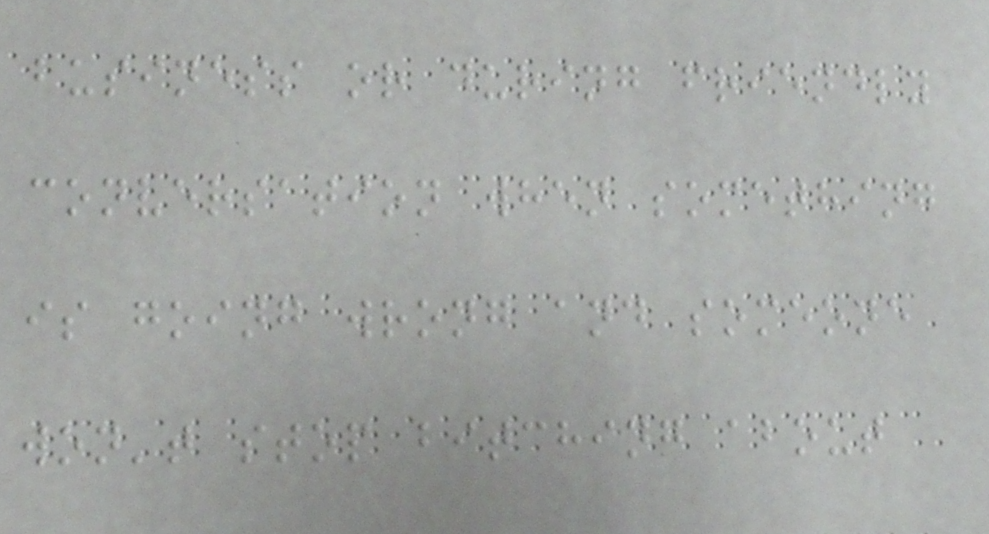business or during friendly
conversation when something
is going wrong and someone
won't stop bitching about
